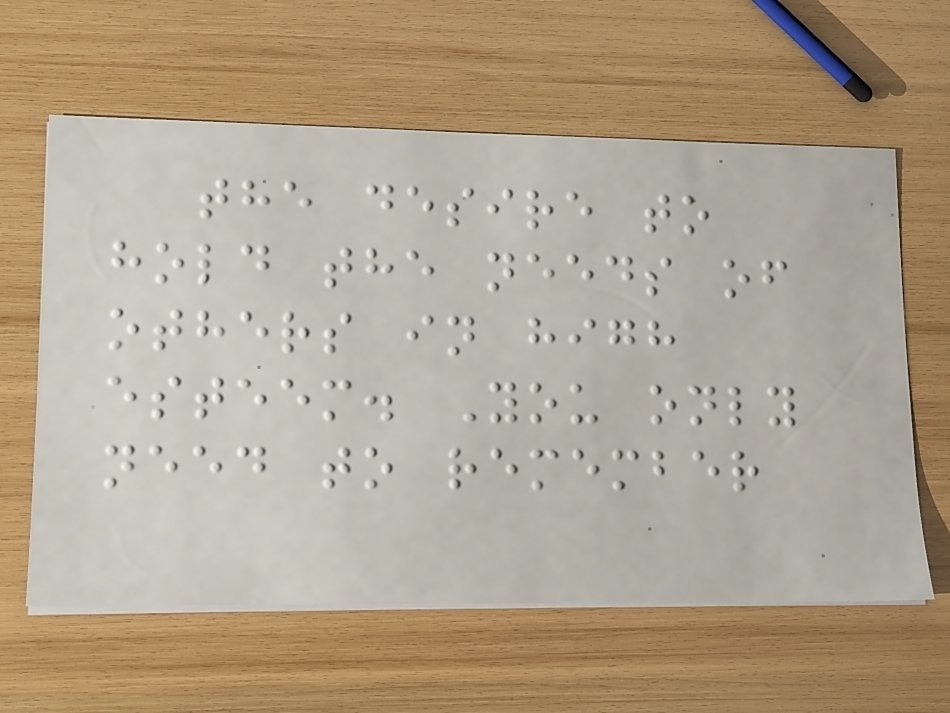the desire to
hold the needs of
others in high
esteem. You only
need to remember
